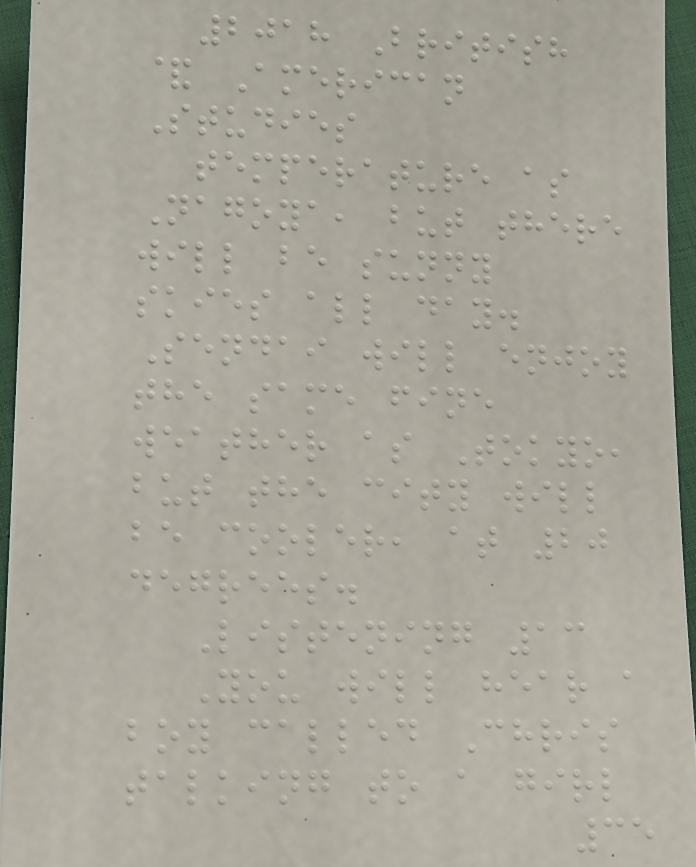2018 British
& American
Studies
temperature as
Nagoya, but there
will be sunny
skies all day.
Sendai will enjoy
the same fine
weather as Tokyo,
but the city will
be cooler, at 20
degrees.
Listening 13
You will hear a
boy called Chris
talking to a girl
35
